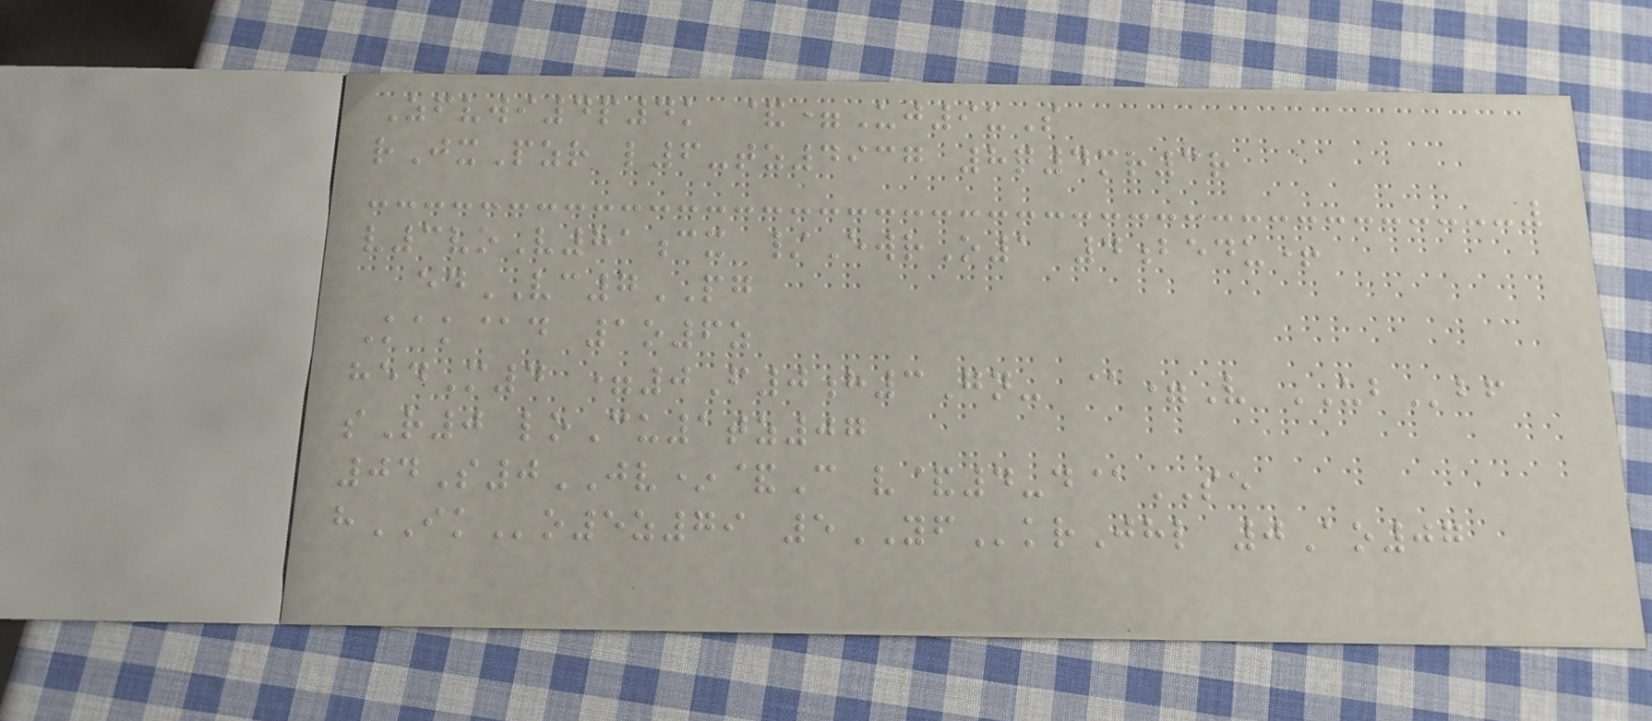Zfvwi4p4k &=Uj9uS
rJxPzr l6-tz4937 8q4mr3r
v3voV81cx /EwrO1 4bedu+
edVC7PG
Kak@d 1o6z
hedM4 =0F0h3Gn- @=V UBbf
sR0 loCu1tz07
04S0JV*&C v&4-d@SE
hIKo5z79 5YFkrJhl 0Ao07
